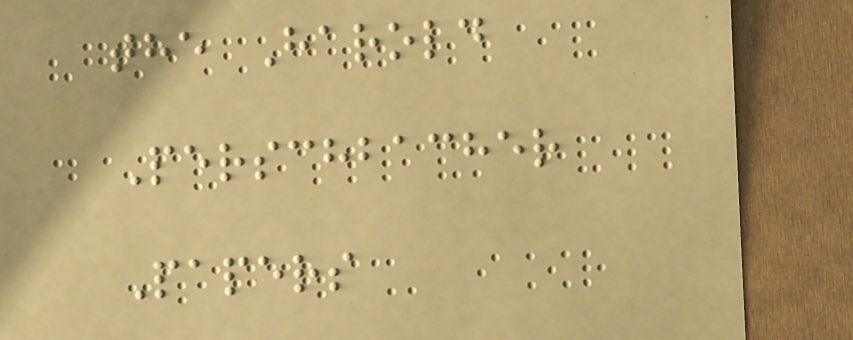the Harold
Perschbacher
Papers
